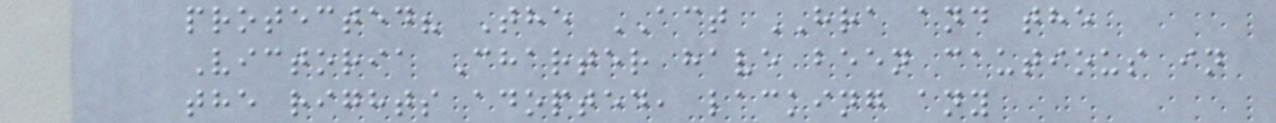protected? The ACT HRA and the
Victoria Charter have been cautious in
the rights adopted, lacking any
